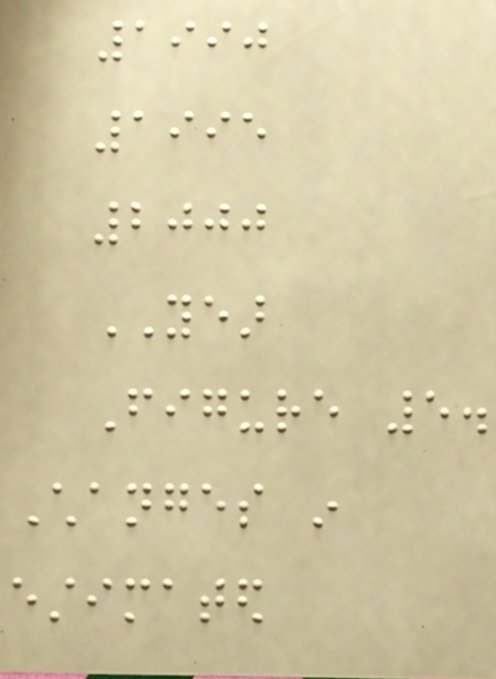1990
1995
2000
YEAR
Figure 5.
Changes in
estimated
